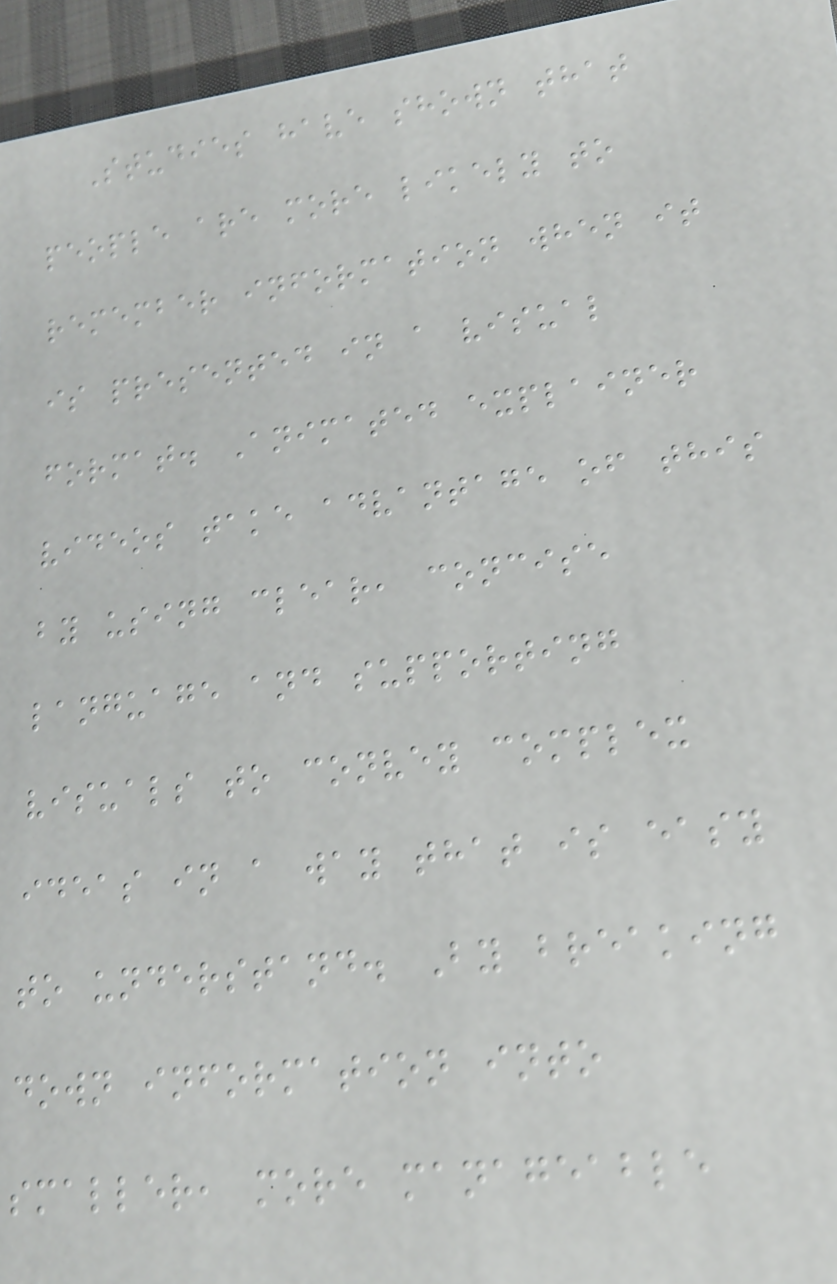Studies have shown that
people are more likely to
remember information when it
is presented in a visual
format. Animated explainer
videos take advantage of this
by using clear, concise
language and supporting
visuals to convey complex
ideas in a way that is easy
to understand. By breaking
down information into
smaller, more manageable
